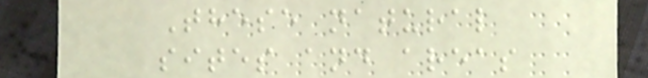These natural
sites and areas
